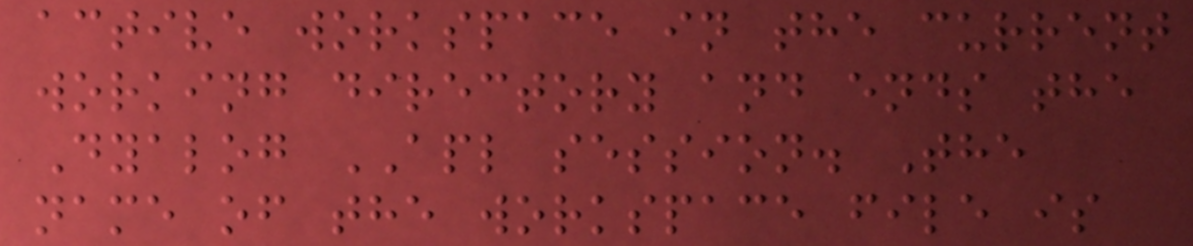active workspace in the current
working directory and ends the
Dyalog APL session. The
name of the workspace file is
